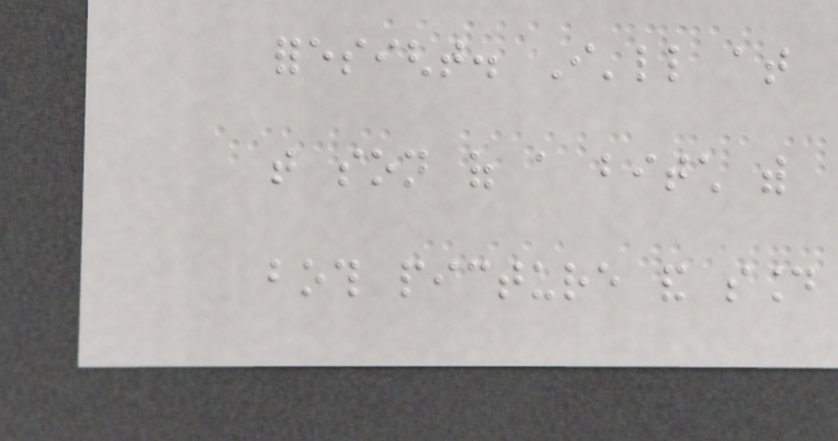foresight. I'll at
that son of a bitch with
both picture and sound
